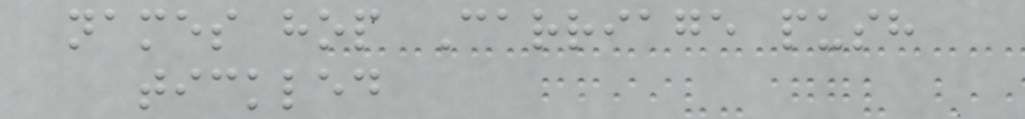names hop Carriage push
tickled
